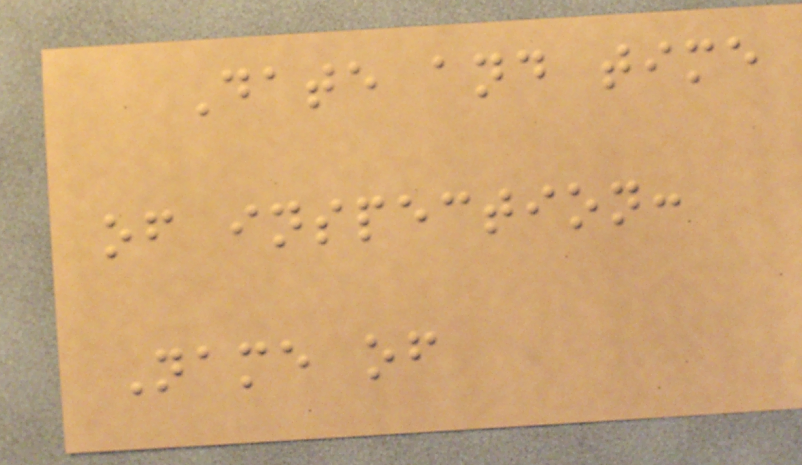Date and time
of inspection:
Name of
